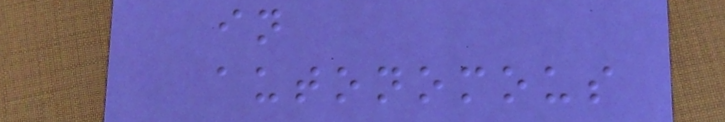in
autonomous
